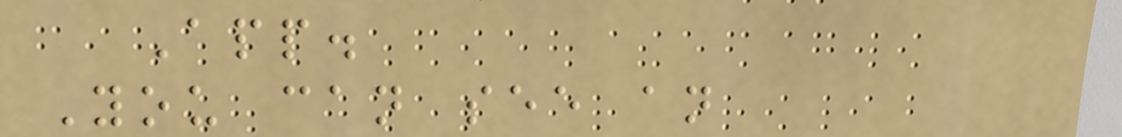App.
You can see an
